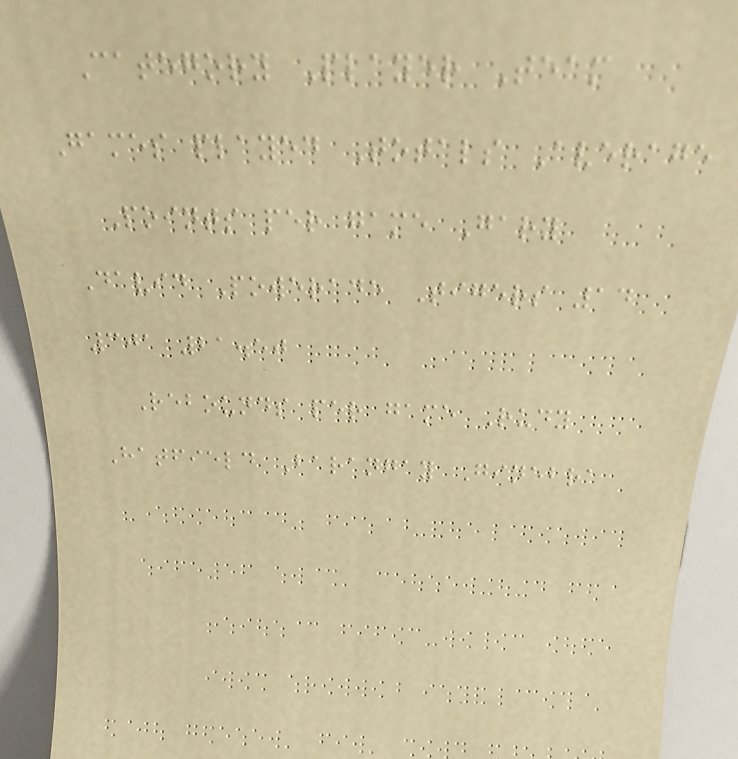Category Player Team
Games played Totals Average
Points per game Gary
David Powerade Tigers 14
301 21.50
Rebounds per game Rudy
Hatfield Barangay Ginebra
